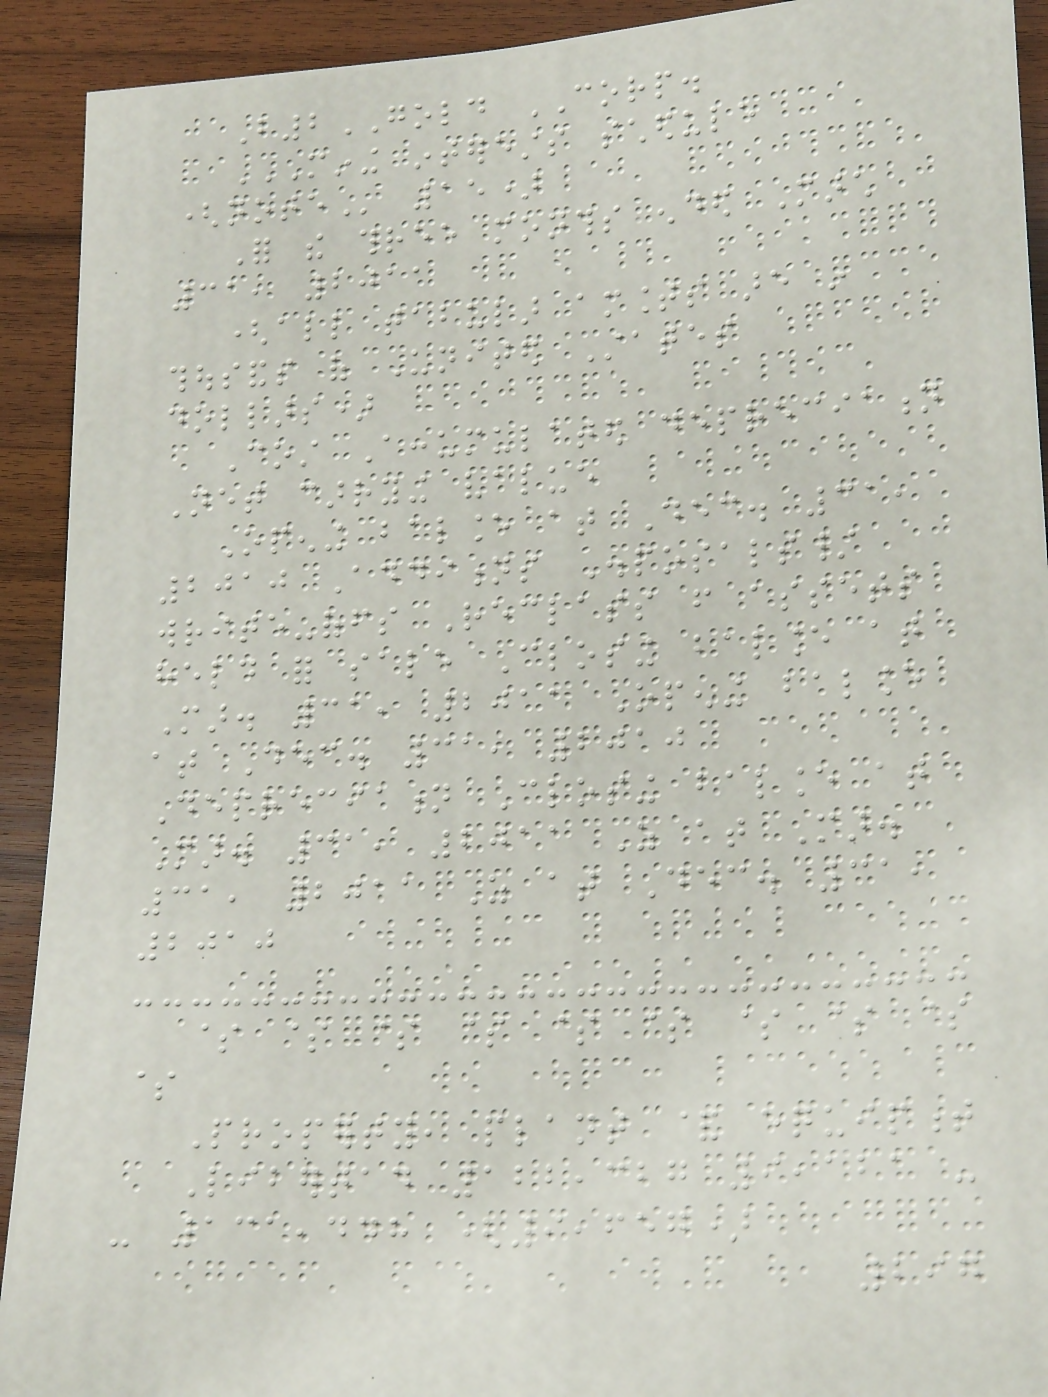B2GOLD CORP.
MINING INTERESTS SCHEDULE
(NOTE 15)
For the three months ended March
31, 2011
(all tabular amounts are in
thousands of United States
dollars)
Cost Accumulated depreciation
Net carrying value
Opening balance at Dec. 31,
2010 Additions Disposals/
write-offs Reclass from assets
held for sale Closing balance at
Mar. 31, 2011 Opening balance
at Dec. 31, 2010
Depreciation Closing balance at
Mar. 31, 2011 As at Mar.
31, 2011 As at Dec. 31,
2010
$ $ $ $ $ $ $ $ $
$
Property, plant & equipment
Libertad 122,327 9,121 -
- 131,448 (9,657)
297
